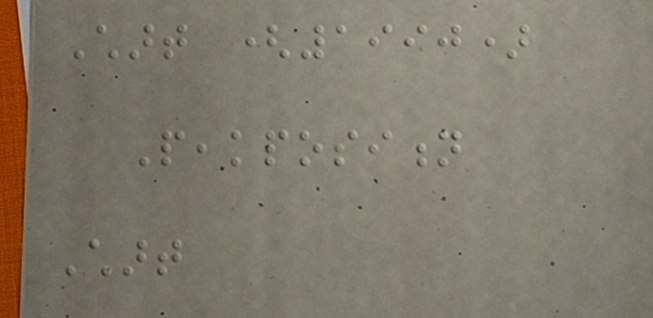Chart (1990)
Peakposition
Chart
